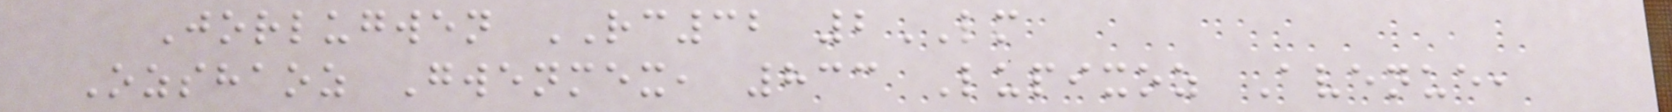Jorlugwen RC32 2LM
Ozshaoz Gwenmex, 833 Lupixoz Avenue,
